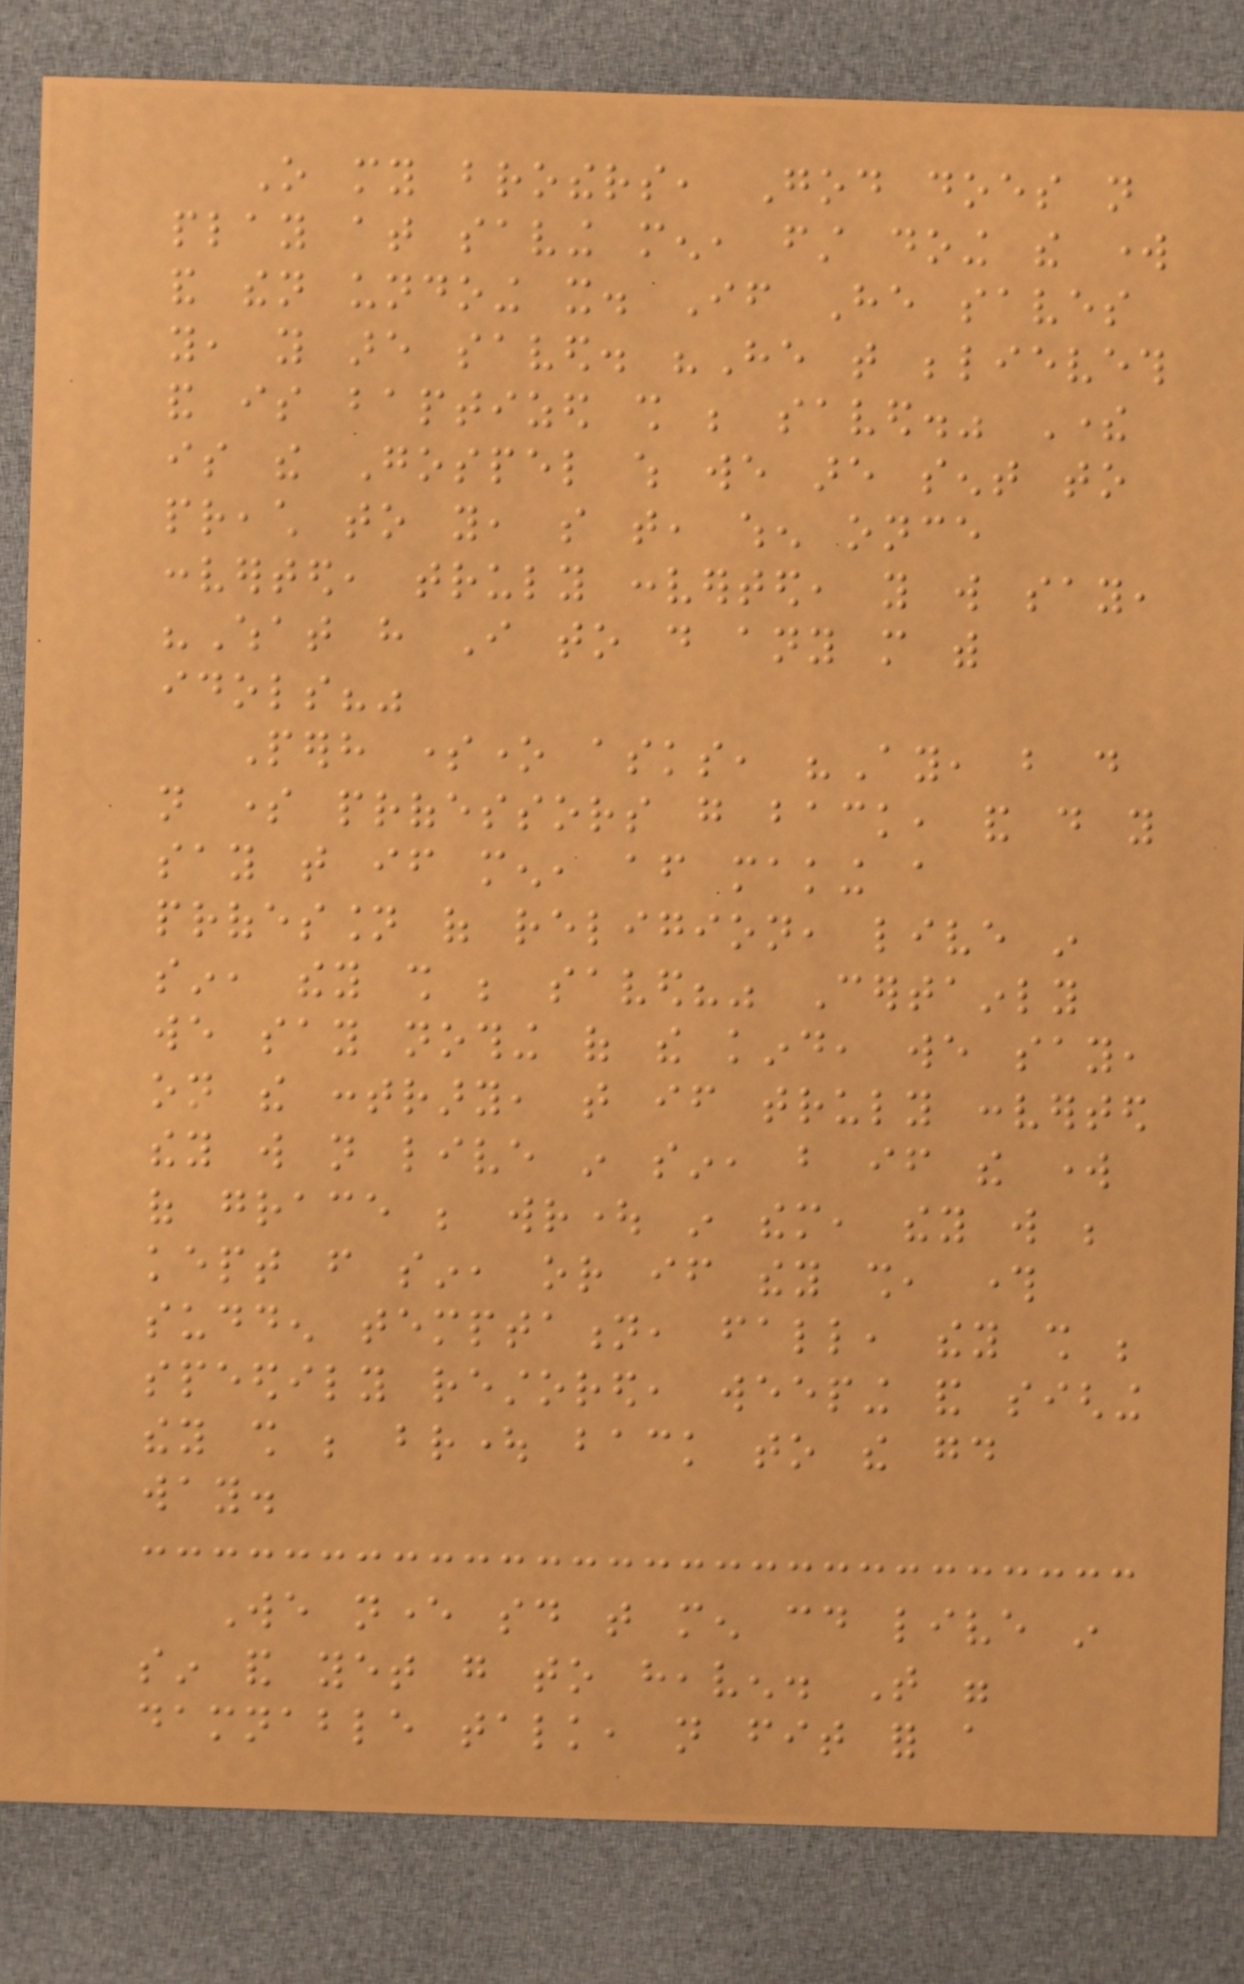O my brothers, God does not
play at saving men, first doing the work
and then undoing it. If He saves
you, you are saved. "He that believeth
and is baptized shall be saved." There
is the Gospel which we are sent to
preach to you, so that, when once
converted, truly converted, you will say,
"What have I to do any more with
idols?"
Perhaps someone asks, "Ay, but do
not some professors go back, and do you
say that if men, after making a
profession of religion, live in
sin, they shall be saved?" Certainly
we say nothing of the kind, we say,
on the contrary, that if truly converted
they will not live in sin, but if the work
of grace be wrought in them, they will be
kept from sin, or if they shall, through
sudden temptation, fall, they shall be
speedily restored, weeping and sighing
they shall be brought back to the good
way.
We never said that men could live in
sin and yet go to heaven. That were
damnable talk, not fit for a
